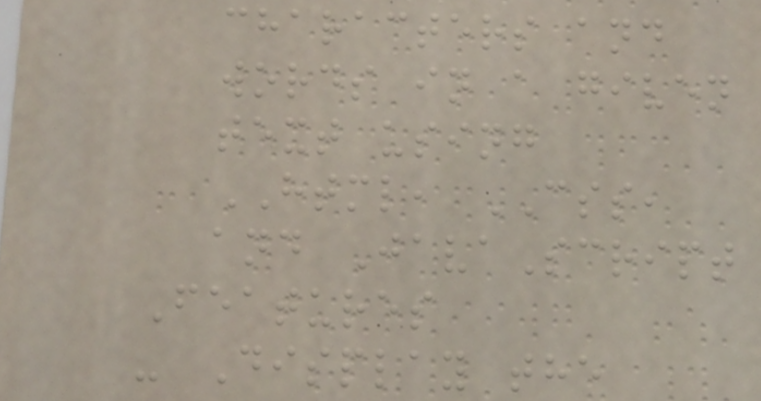characters and
words in a given
text using
HTML, CSS,
and JavaScript
Features
- Display the
